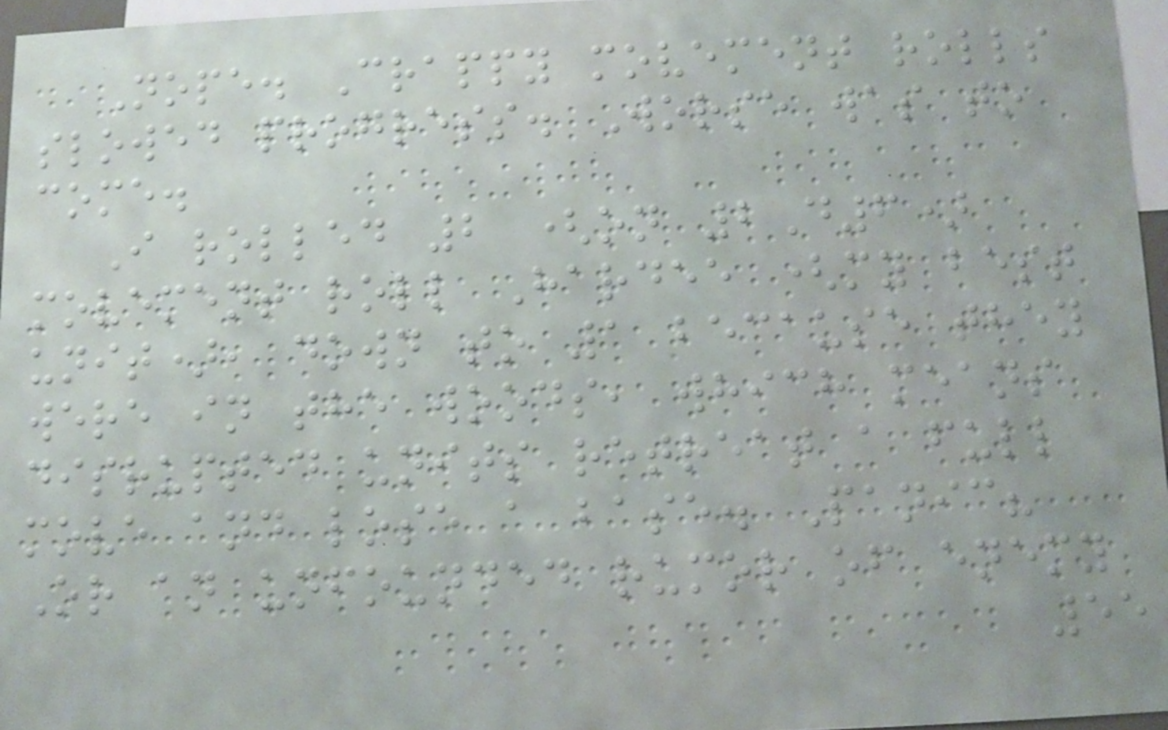Nope. Crappy movement rolls
slowed progress. Worse was to
come.
I rolled 2 (on 2D6)
movement roll Hardee (my best
unit), down to 1 because they
were in the woods, which means
disrupted units retreat a full
move and lose a base. Panic?
Or an unfounded rumor of enemy
55
